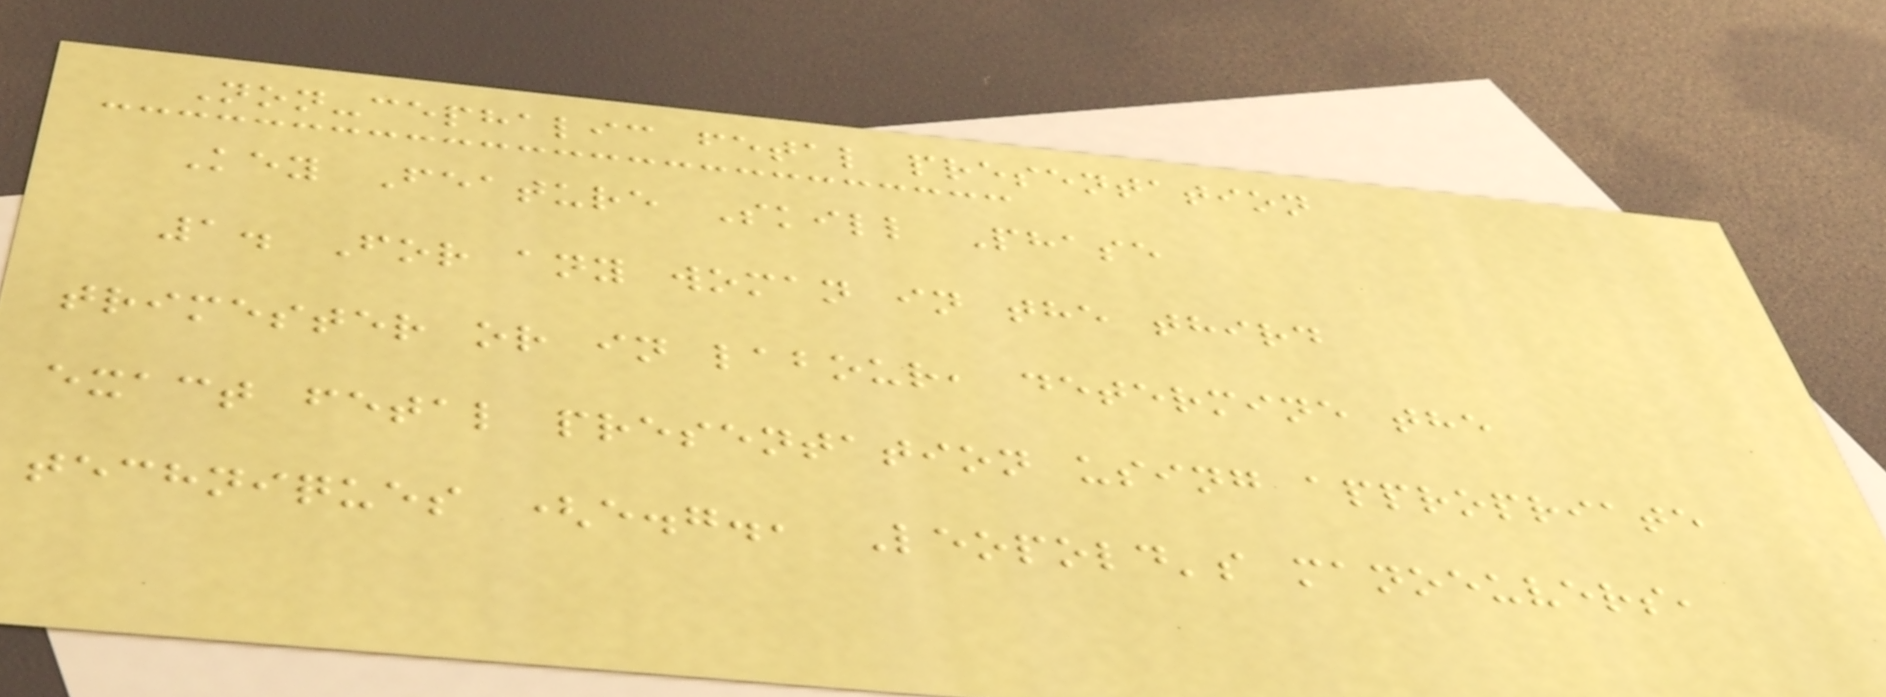Non-cephalic fetal presentation
Key Feature Skill Phase
1. For any woman in the third
trimester or in labour, determine the
exact fetal presentation using appropriate
techniques (e.g., Leopold's manoeuvers,
